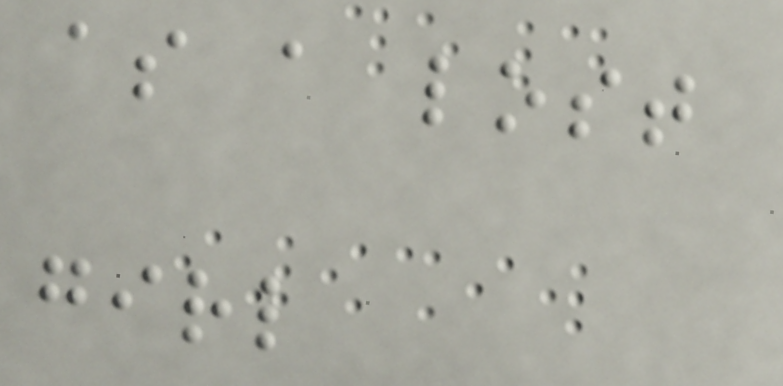as a lost
girl
